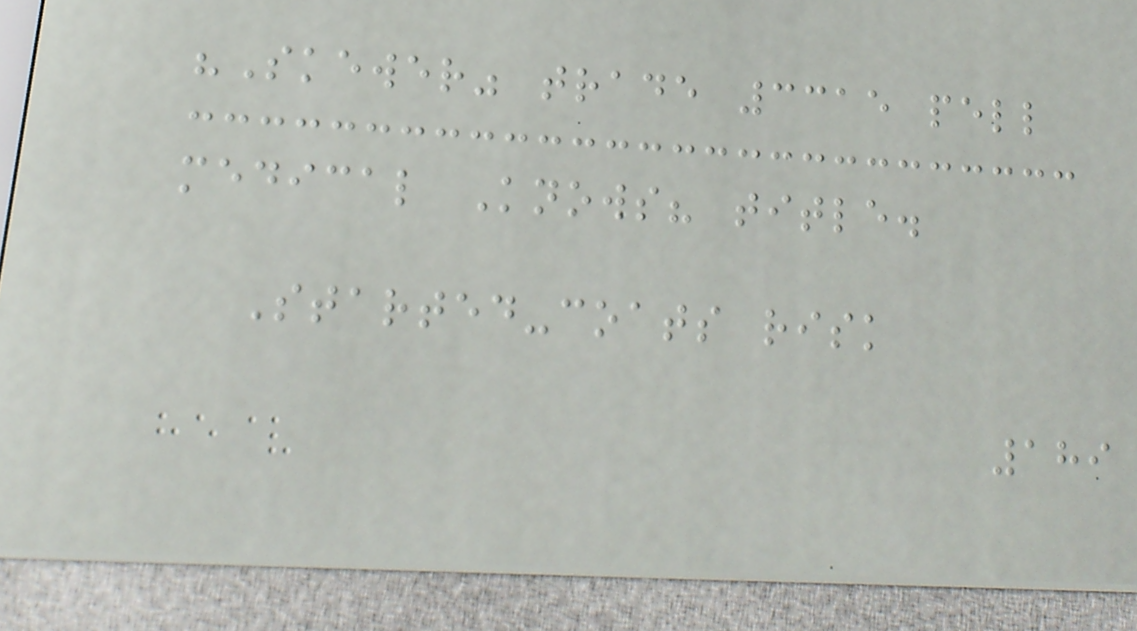"Skewer" trade 3315 pell
medical Knows? title.
Started-coats risk
189
